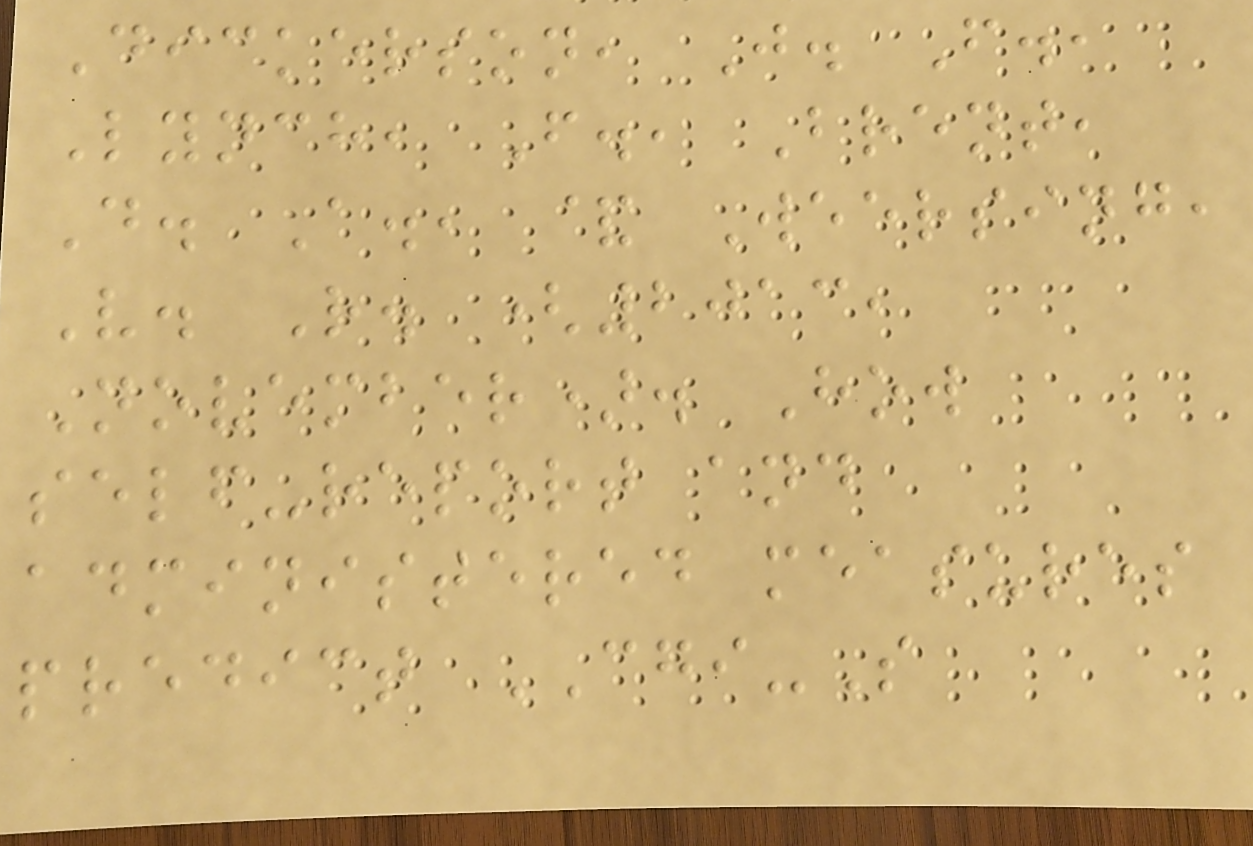Dickerson, J. F.,
Lynch, F., Brent,
D. A., & Weersing,
V. R. (2013,
November). How
self-report and
administered measures
predict CGI-S
